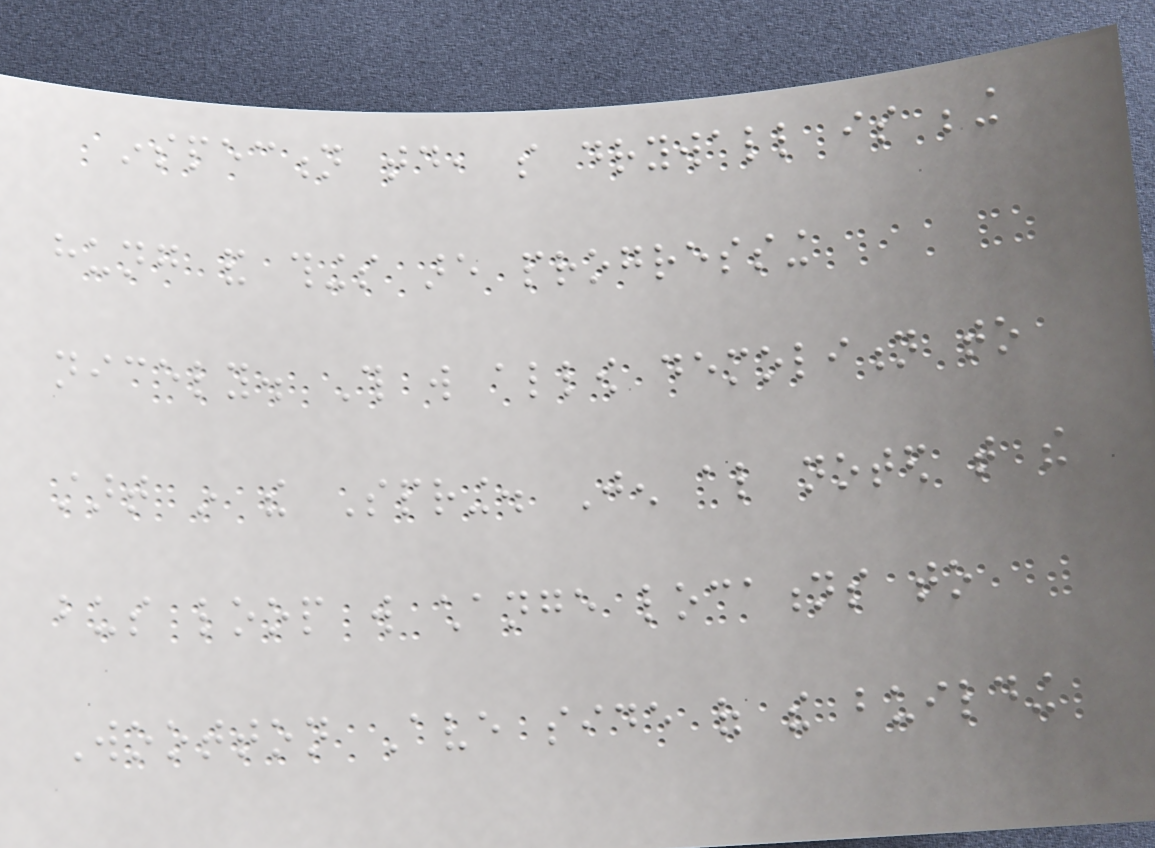inspection today, so drywall is being
hung and things are progressing
nicely. This will allow demolition to
start in the Spring. Jen also noted that the
bus loop will change locations to
Wootton Ave side of the building
